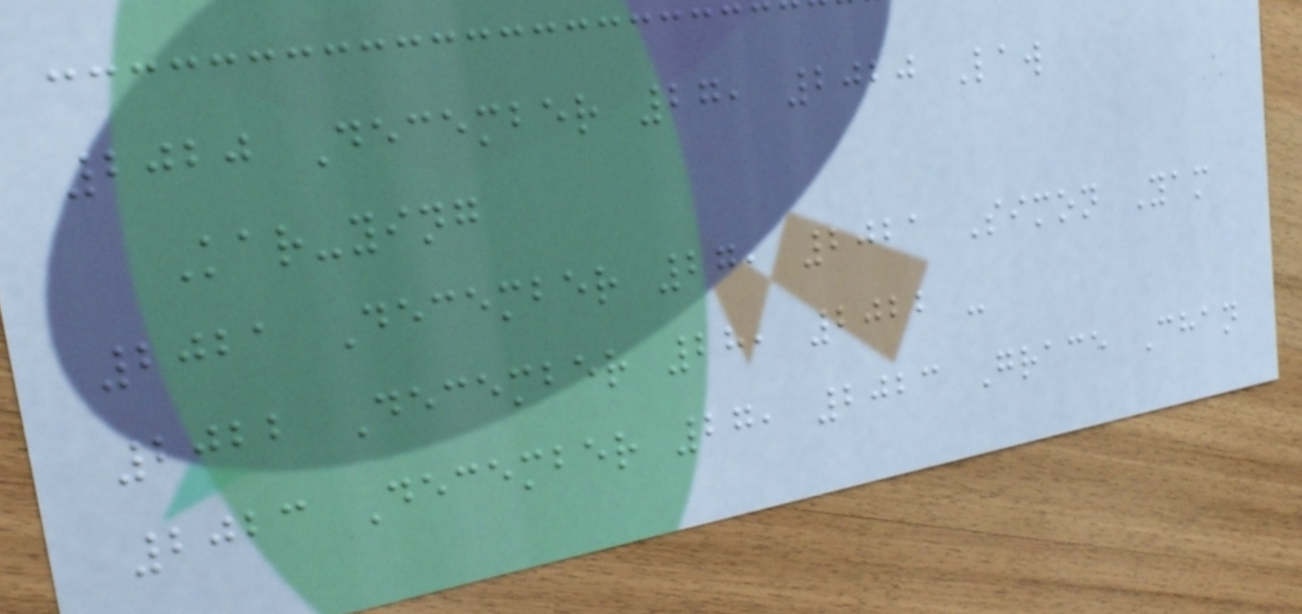2020 December 27, 2020 Law
Kar-ying
2021 December 27, 2021 Simon Yam
2022 December 28, 2022 -
2023 December 27, 2023 Grace Chan
